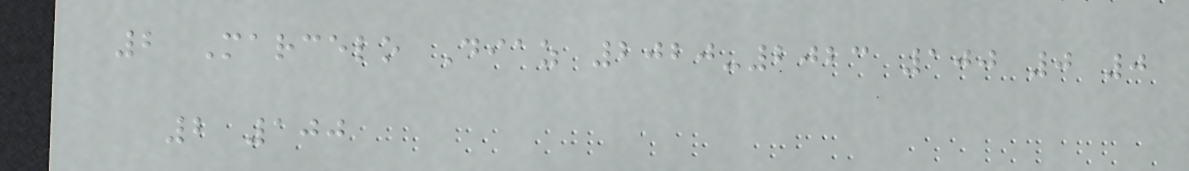2 Marcelo Diaz 2020-2023 100 0 0
2 100
